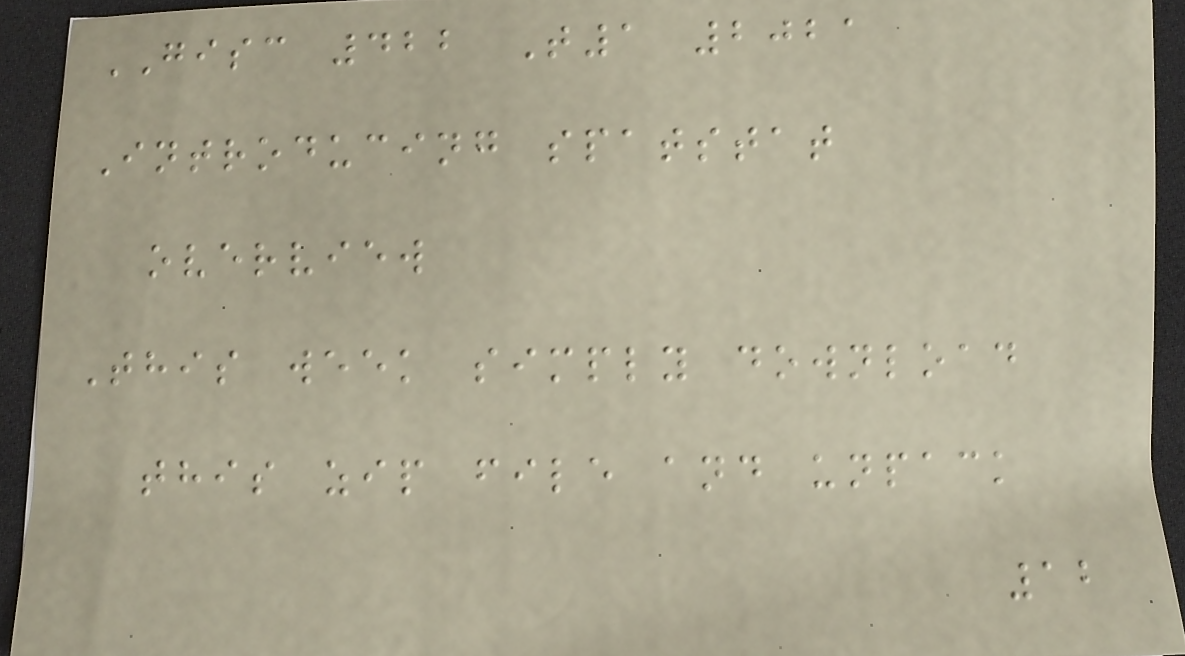GISC 422 T1 2021
Introducing spatstat
overview
This week simply download
this zip file and unpack
12
